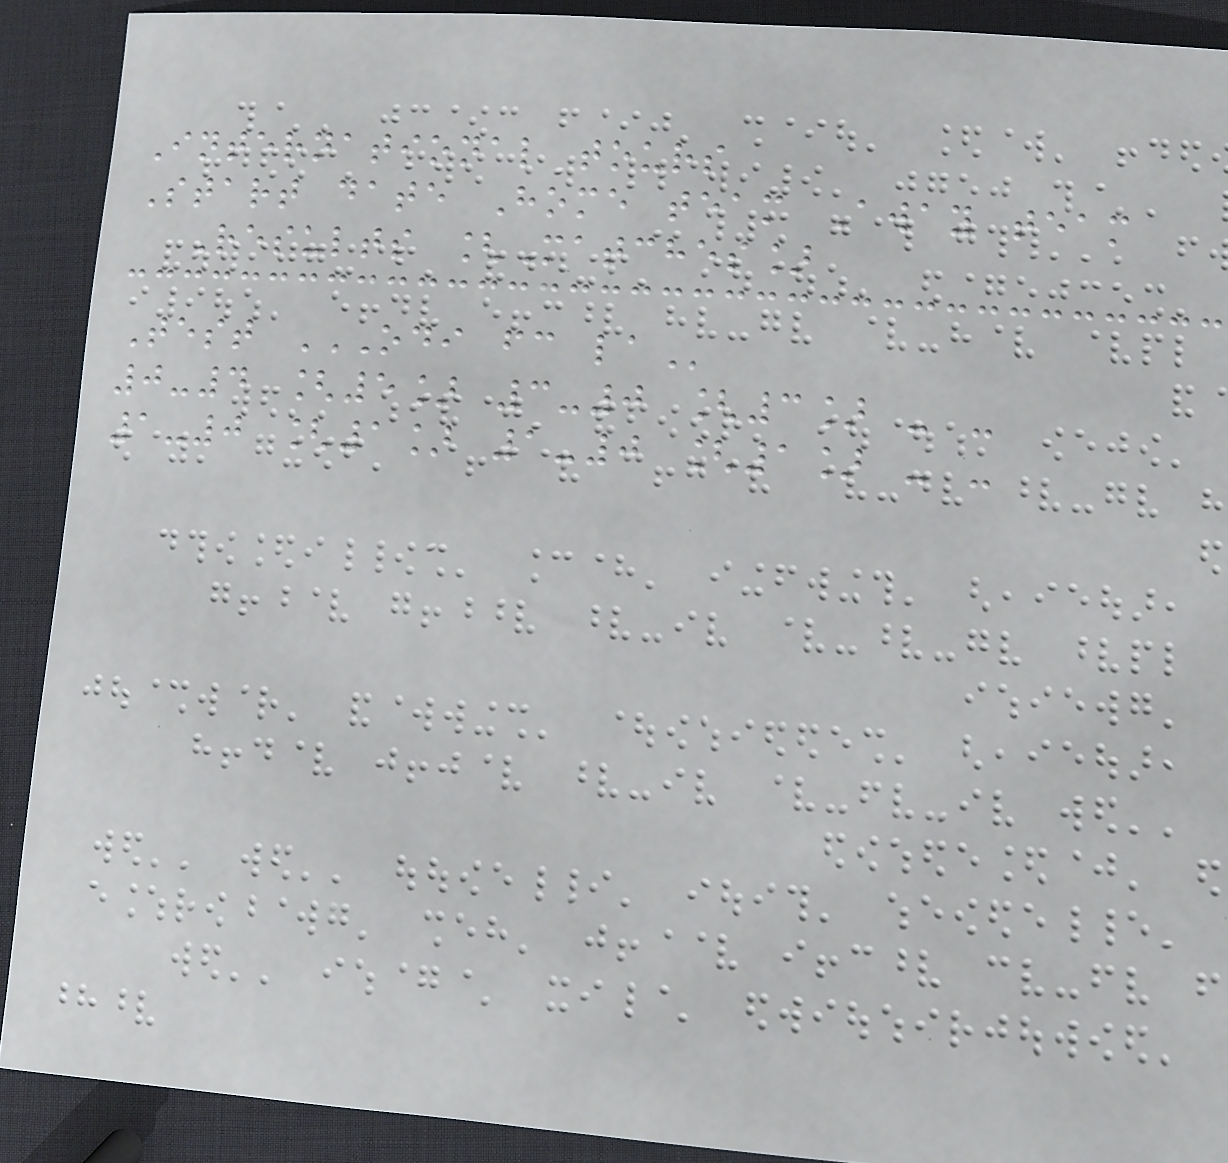International tours
Start date Home team Away team
Results [Matches]
Test ODI FC LA
0-4 [5] 3-0 [3] - -
1-0 [1] 1-0 [1] - -
